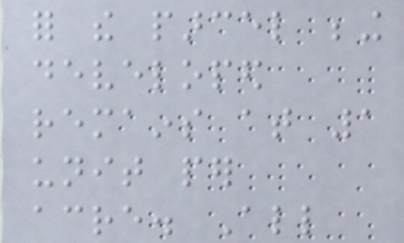for the parcel being
developed
remains at 1
unit per
acre. All
